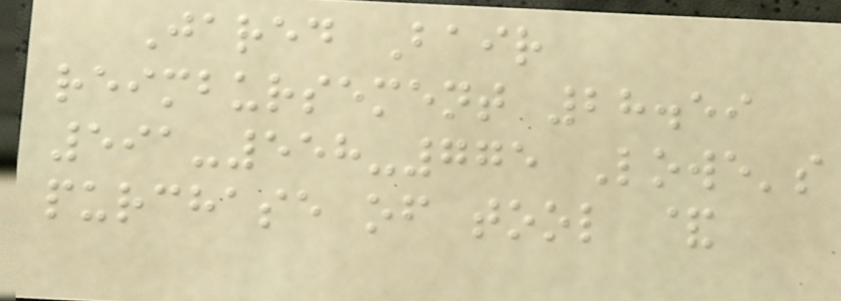Jared Bair
reimbursement 28.59
591-558-775 Lowe's
purchase of tool &
